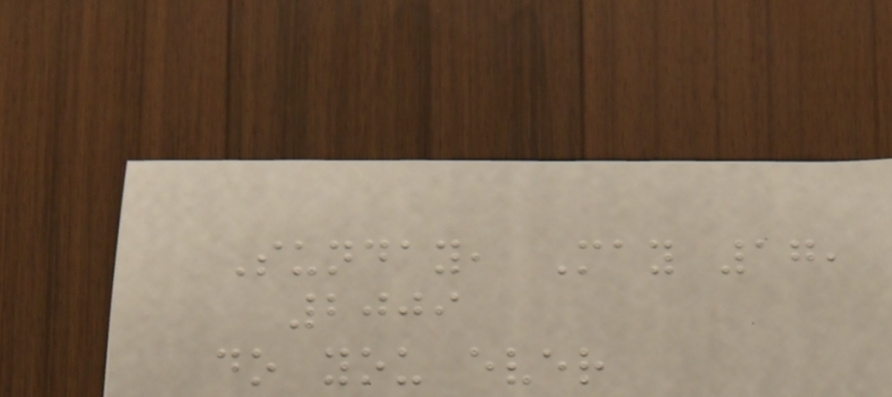Sunday, May 17,
2009
do you ever
